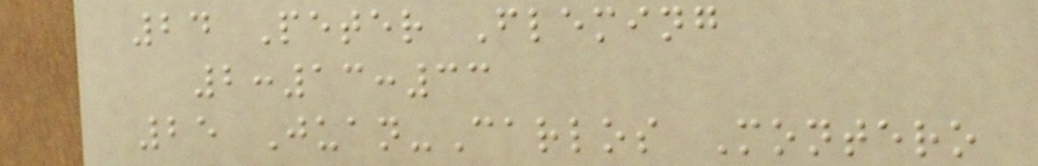24 Peter Fleming
2:13:33
25 Juan-Carlos Montero
